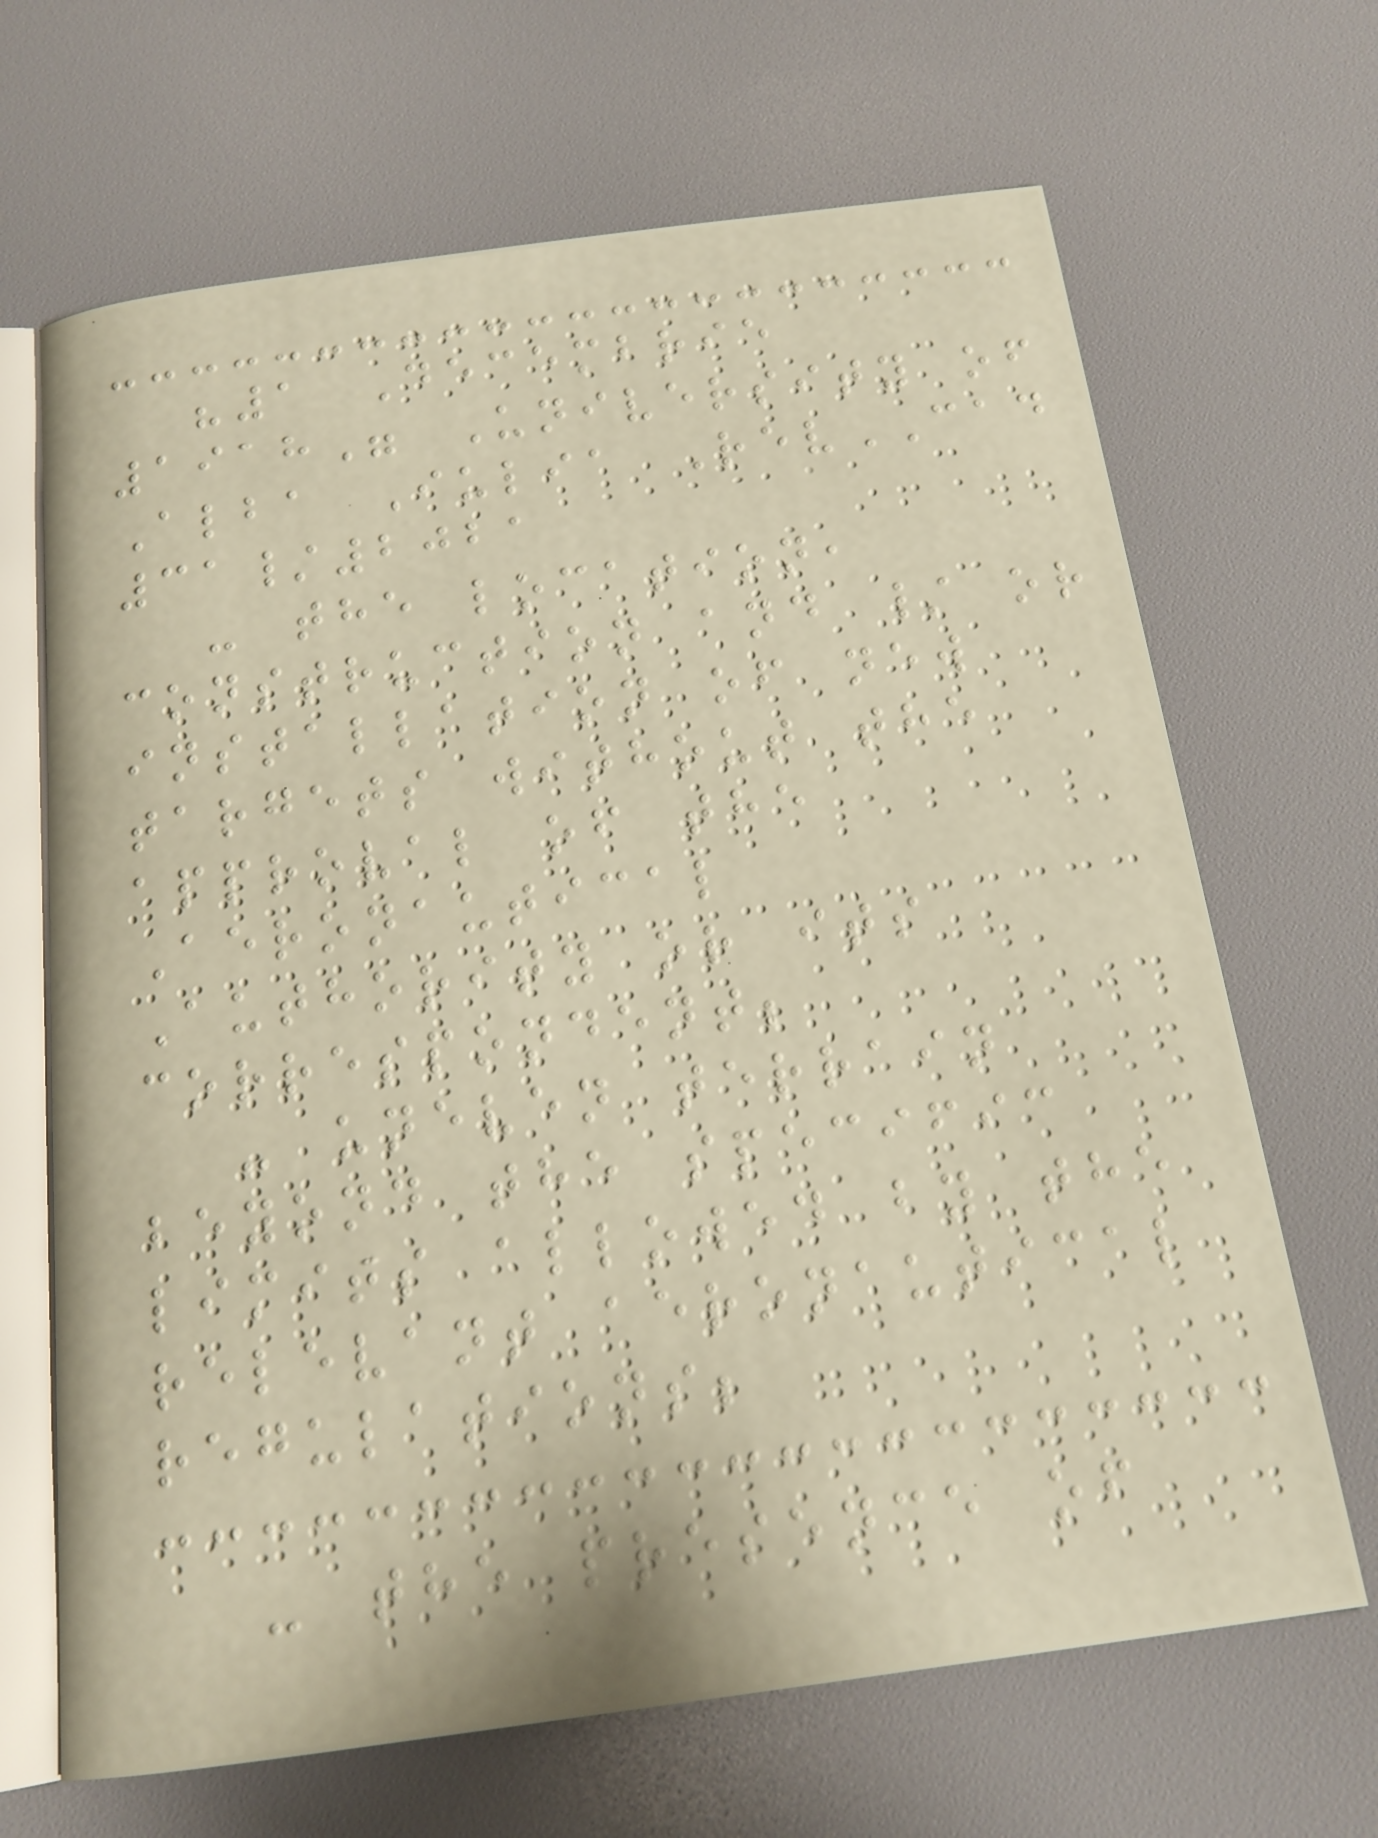"1 Decembrie
1918" University of
Alba Iulia RevCAD
31/2021
- the location,
construction and / or
installation of new
targets without the
approval of the
Aeronautical
Authority or its
correspondent;
- uneven terrain
beyond the specific
limits allowed by the
relevant aeronautical
regulations;
- the presence of
